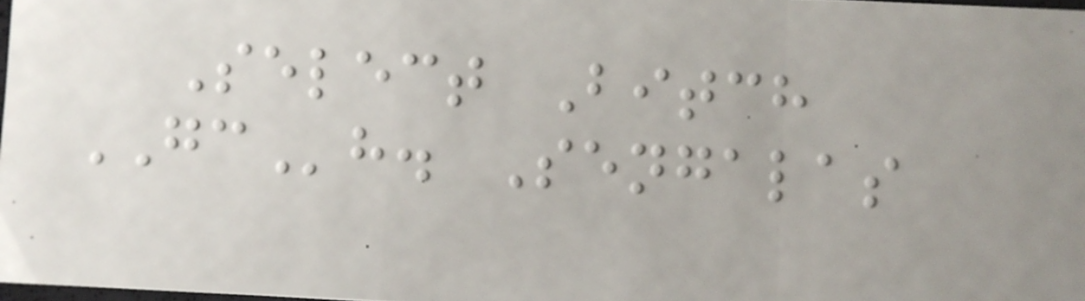Select Bitch
GCh. Sengalas
